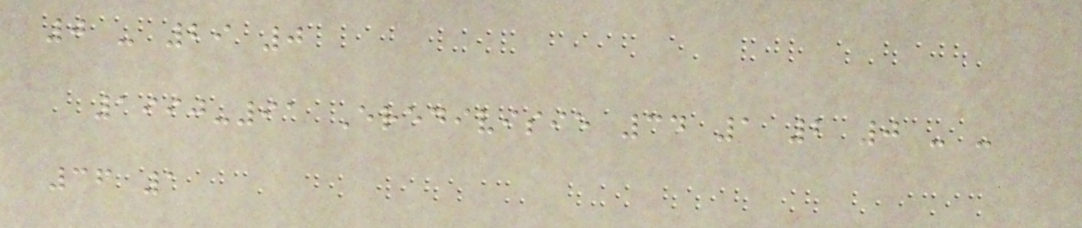0 - 29 0
1990-91 Eredivisie 34 1 2 0 - -
36 1
